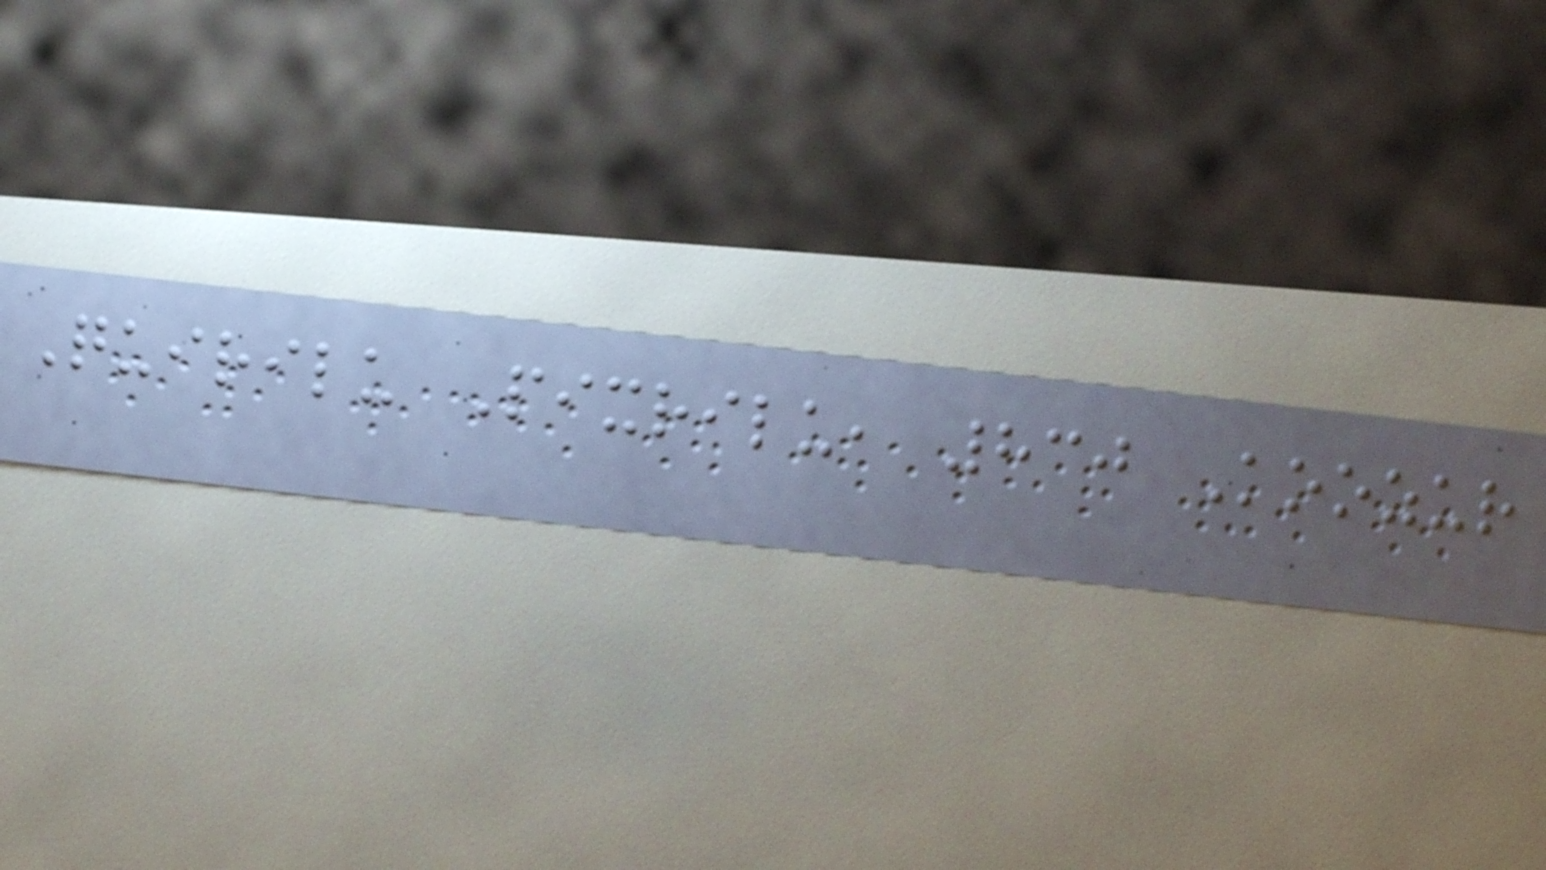Quirilu Pixrilu, 830 Koozur
